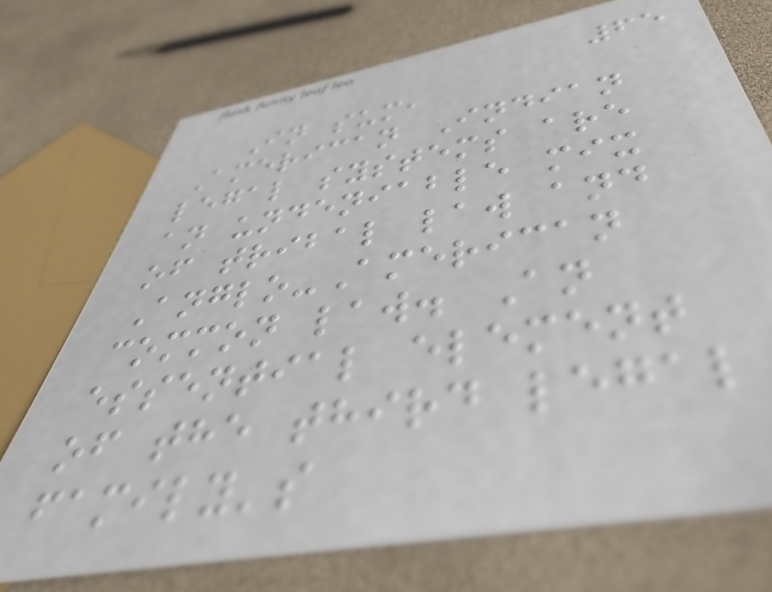65
In sum,
American Indian
legal systems are
an undeniable mix
of tribal law and
Anglo-American
common law. An
essential element
of the third legal
family's
